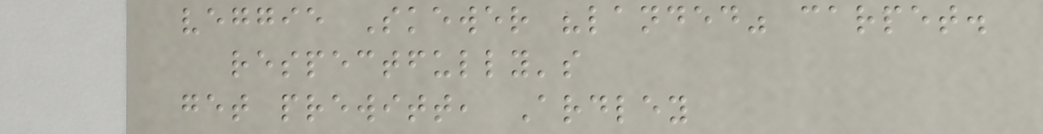veggie Skewer "landed" carpet.
respectfully's
get prewitt, Ardley
